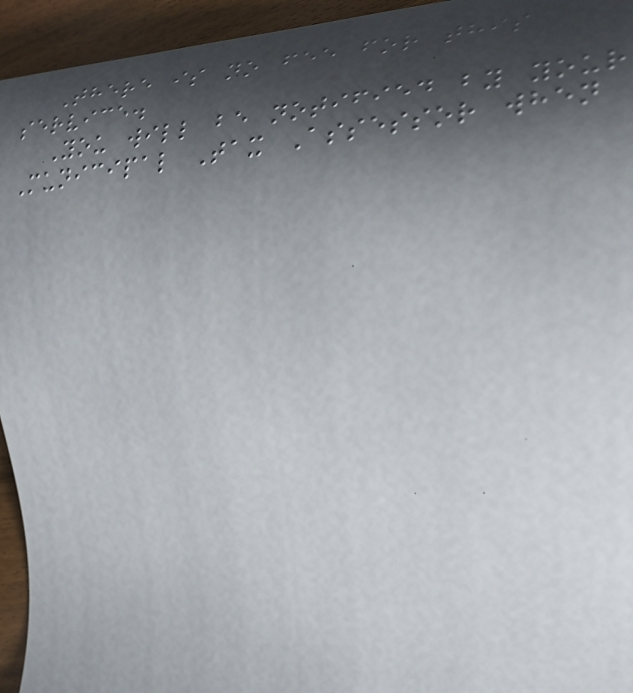There is no fee for this
service.
You will be notified by your
Municipal Tax Assessor when
